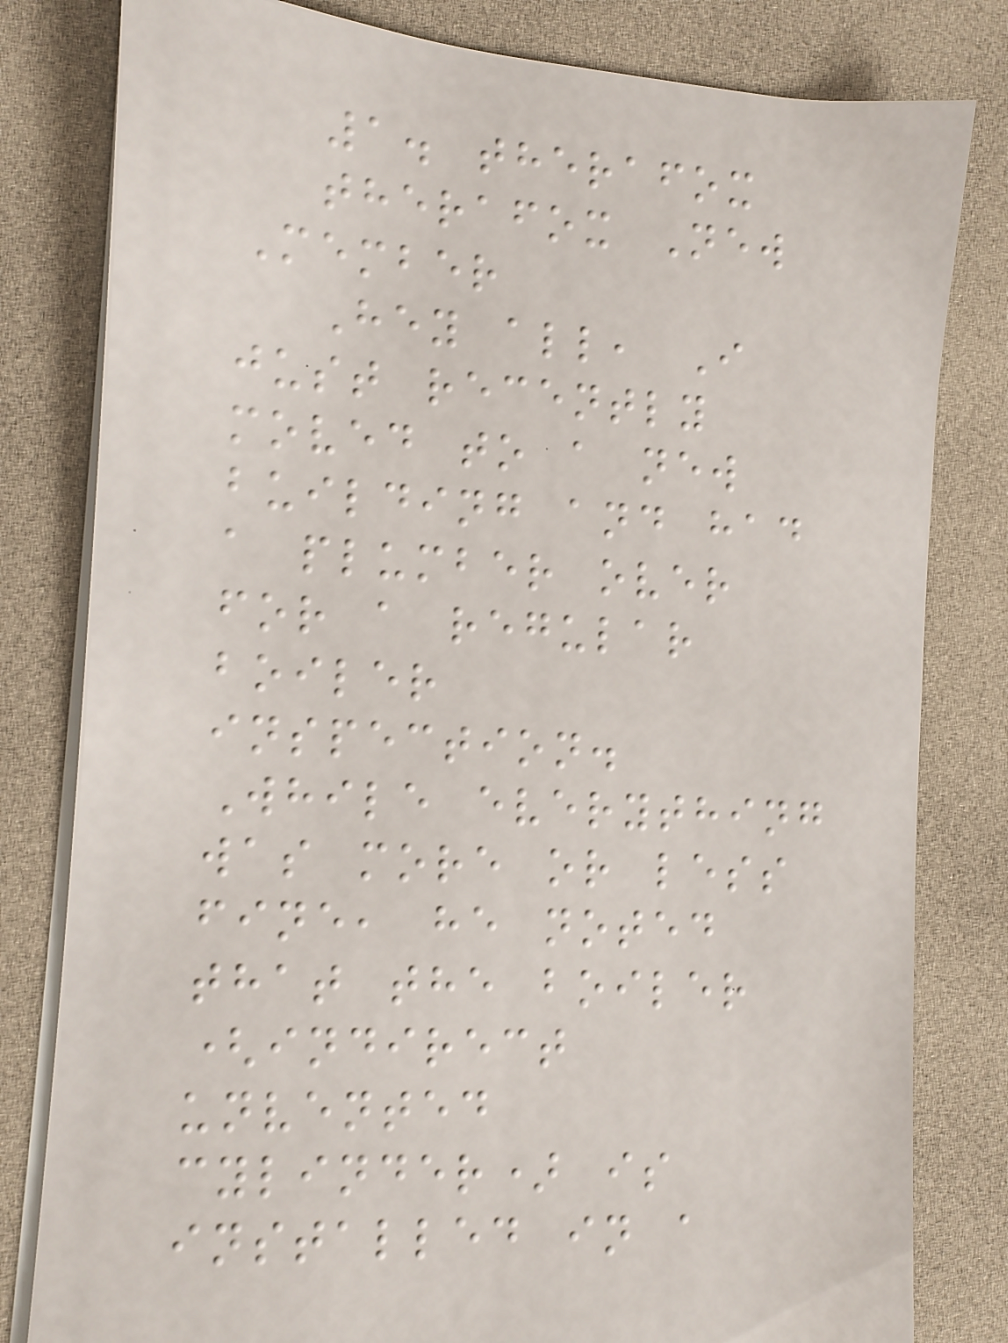1. therafox
therafox New
Member
Hey all, I
just recently
moved to a new
building and had
a plumber over
for a regular
boiler
inspection.
While everything
was more or less
fine, he noted
that the boiler
(indirect
unvented
cylinder) is
installed in a
